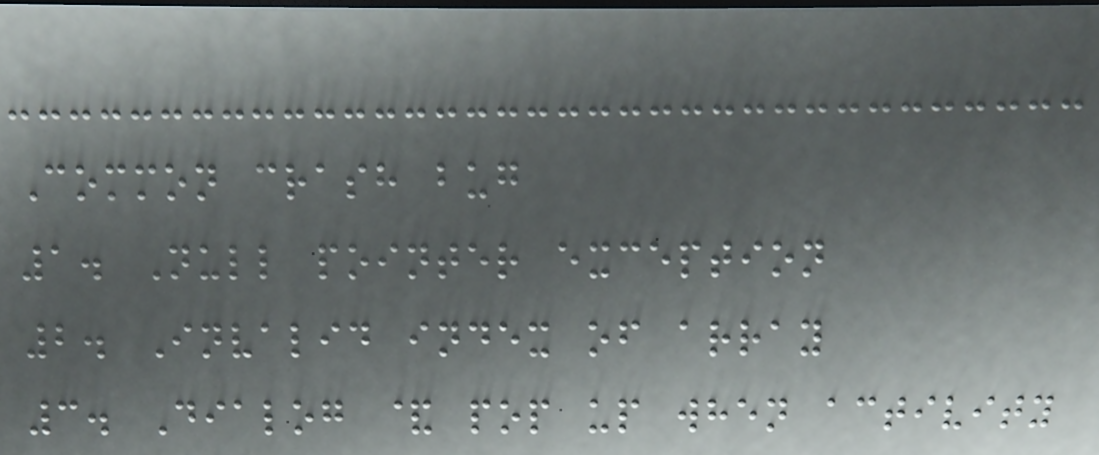Common crash bug
1. Null pointer exception
2. Invalid index of array
3. Dialog & pop up when activity
